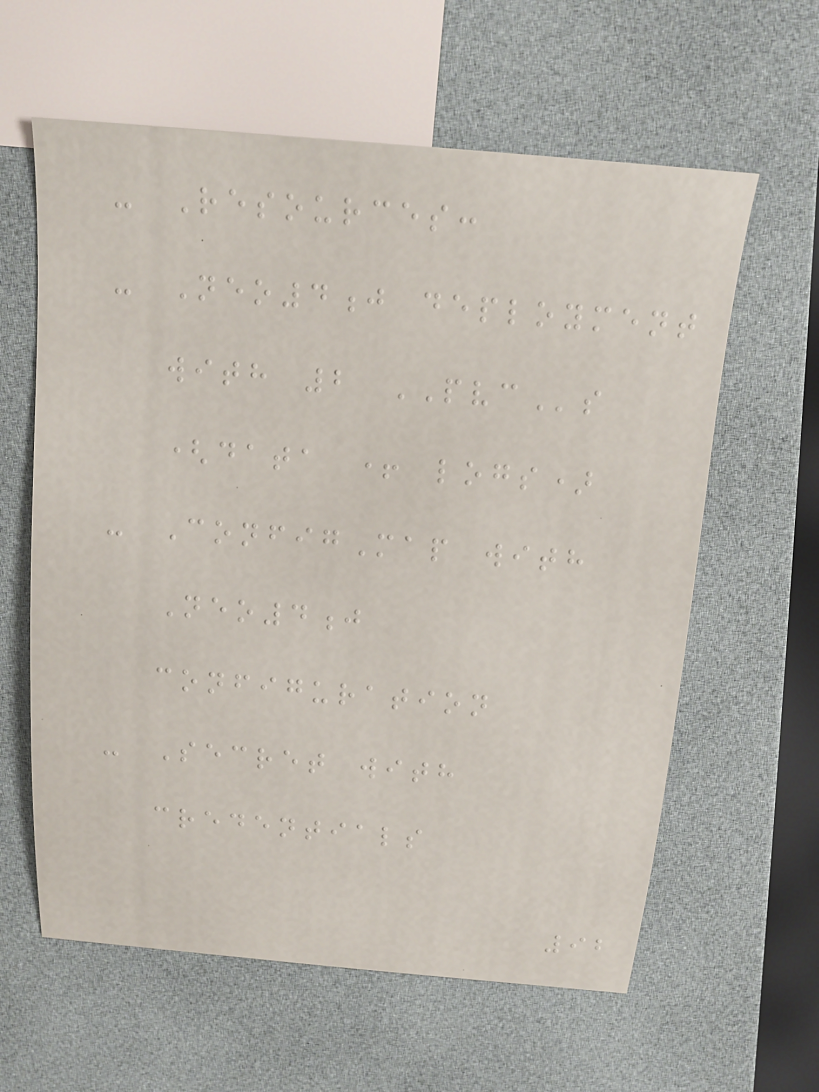- Resources:
- Neo4j deployment
with 2 PVCs
(data + logs)
- ConfigMap with
Neo4j
configuration
- Secret with
credentials
92
